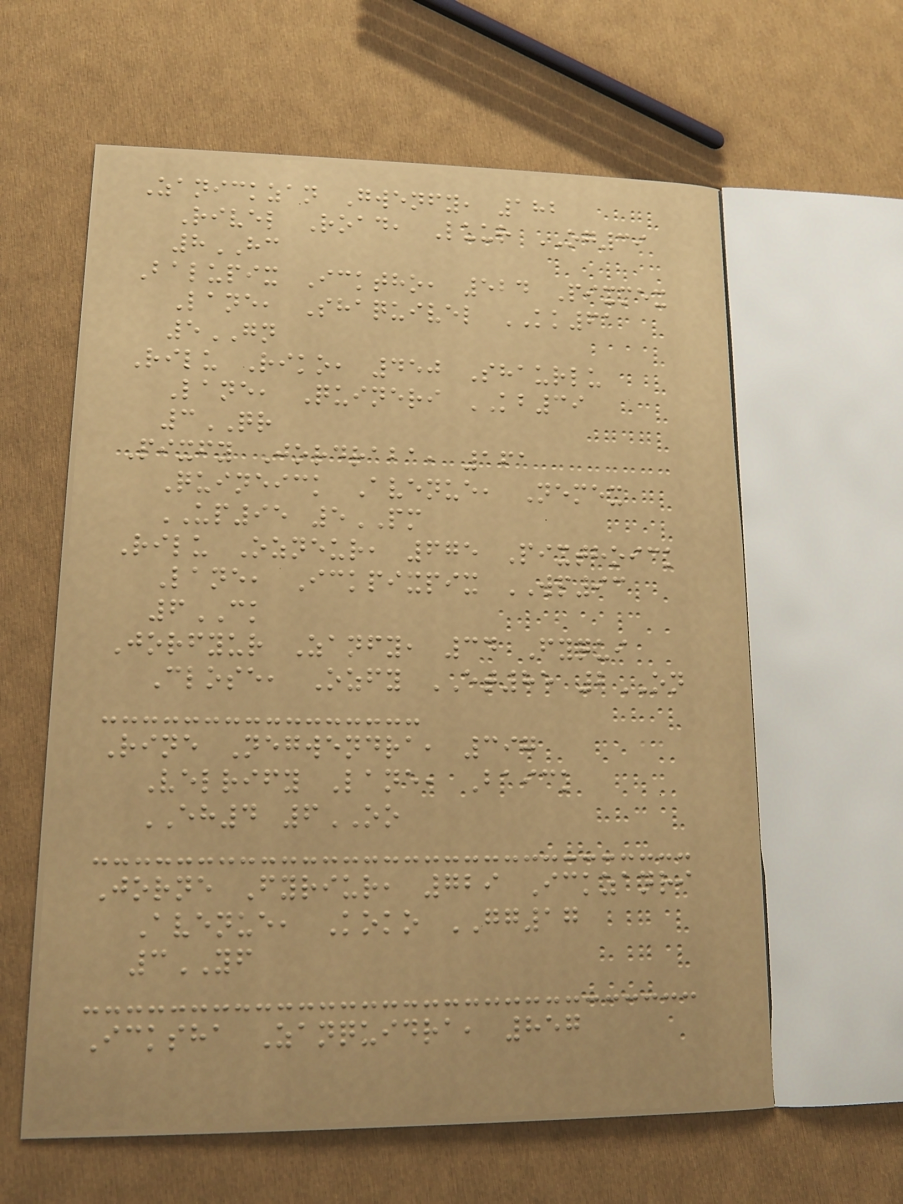Zanickzan Gwenfy, 182
Rivel Road, Luur OG39
8HC
Balupix Icktho, 524 Pixmex
Lane, Shaquivel KK61
5GN
Rilu Riko, 450 Shaurlu
Lane, Quineri KB39
3QR
Pixfy Jordraba, 161
Quineick Avenue, Nemex
UP95 5PM
Rilu Ozneur, 675 Pixthoick
Lane, Ickpixpix WP93
6CK
Jorfyur Zanfy, 34 Fyqui
Close, Ozfy ET85 2ON
Rine Negwendra, 397
Velrify Lane, Baick
EH4 6OO
Jorne Fyriur, 729 Ickzanri
Avenue, Koko GG17
3YF
Icksha Zanquidra, 857
